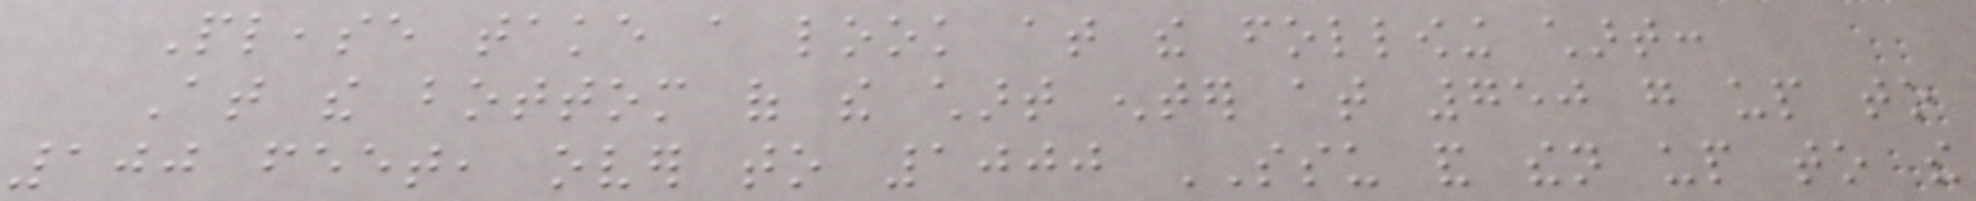Please take a look at the following chart:
At the bottom of the chart enter at 750 go up to
100 feet, over to 1000 SSU and then up to the
